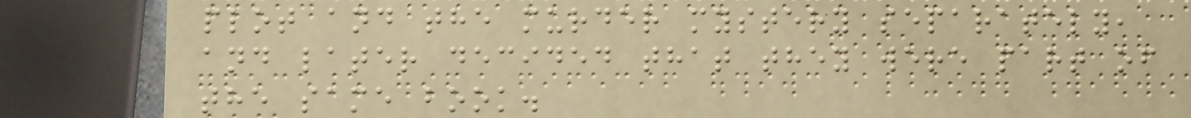plot and the murder mystery separately,
and later decided that they were part of
the same book.
